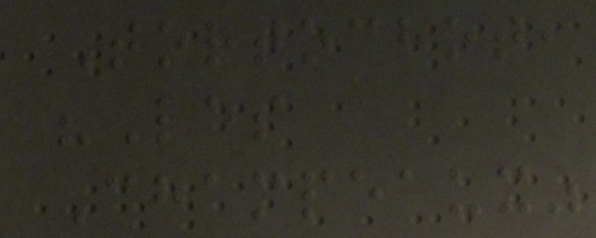Tortochot,
"Les
Champeaux"
